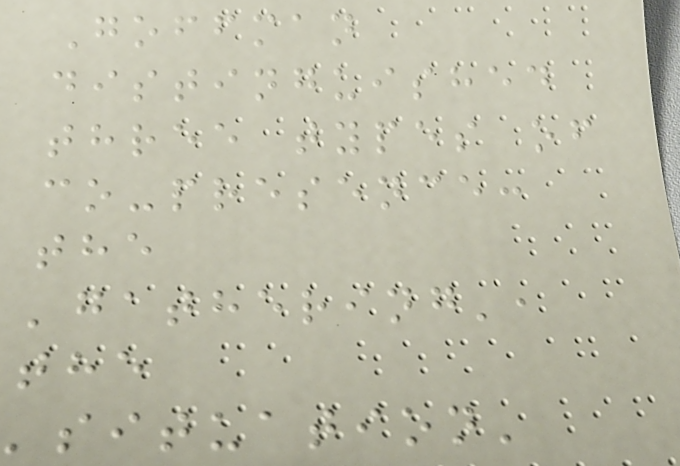Goffman
distinguished
three types of
co-presence:
the
'gathering',
the
'situation'
